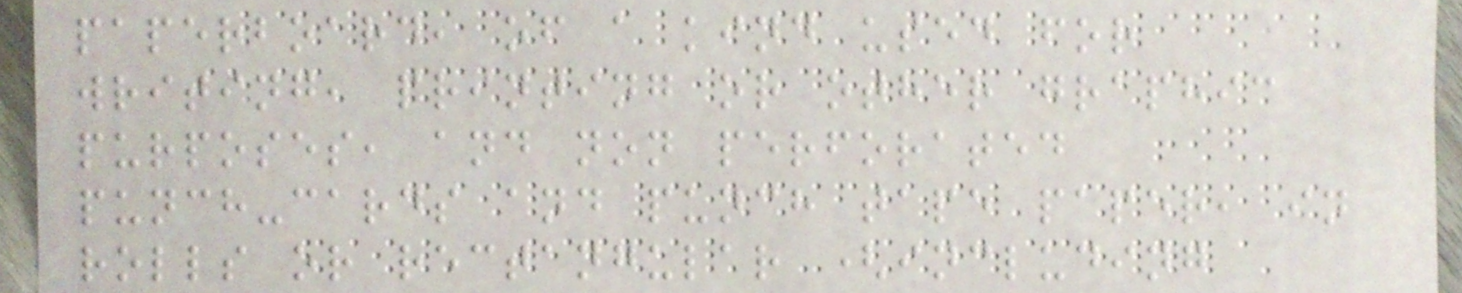paperboard, of a kind used for
writing, printing or other graphic
purposes, and non perforated
punch-cards and punch tape paper, in
rolls or rectangular (including
